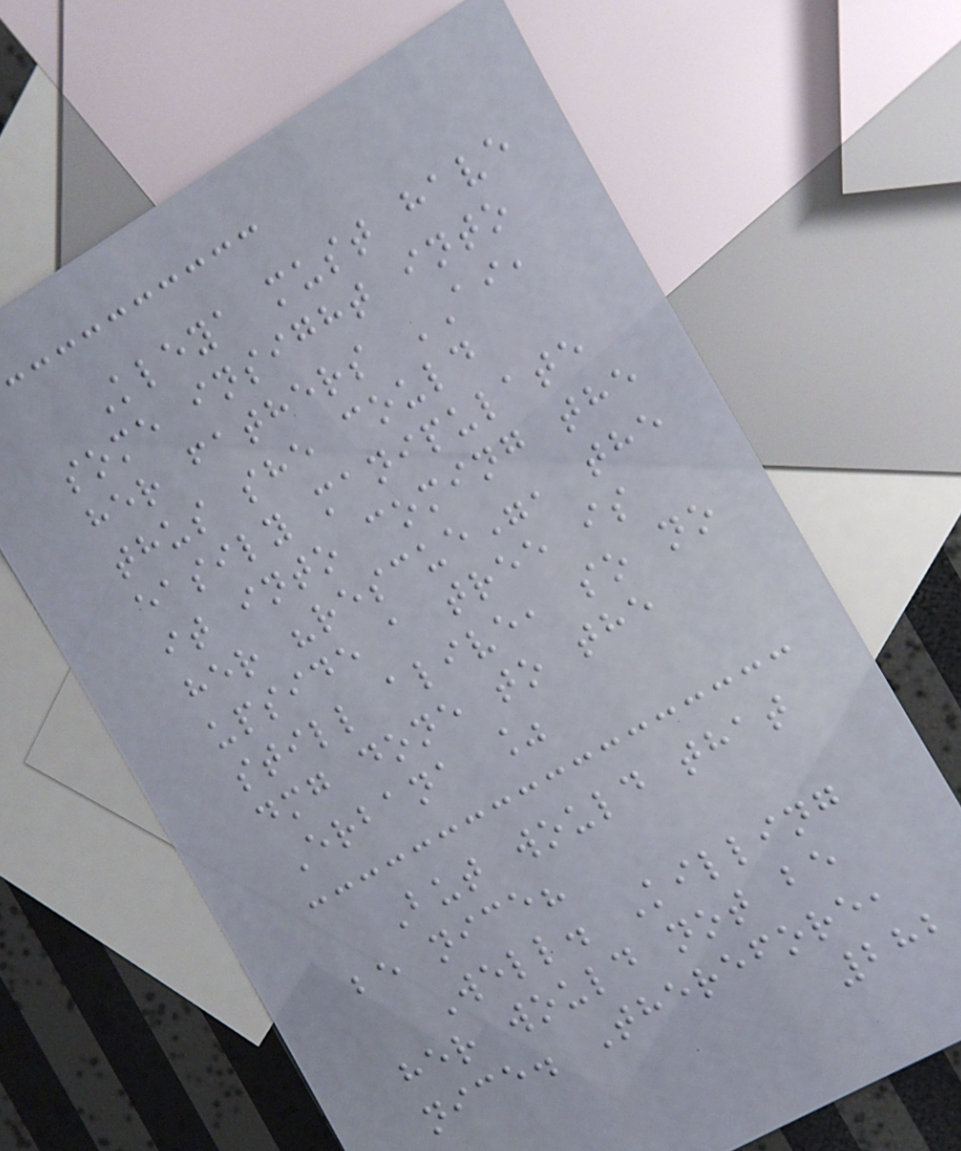Kleya must have
some insight into
her fathers AI,
thus she could
easily manipulate
it into coming the
her "rescue", the
upside a tree is
still alive, so no
dmg done to the
Erbana %
But would that
be nice?
Well. Killing
her would not be
nice. Therefore,
282
